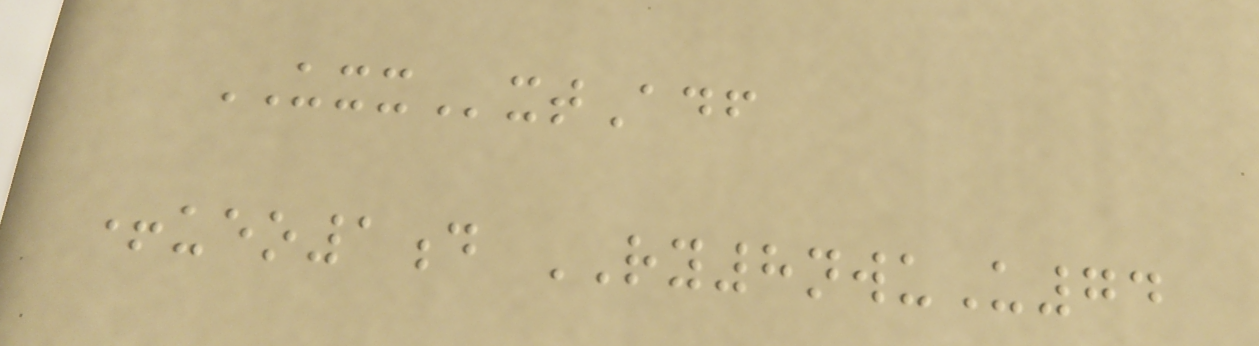UXXxtAdf
+ueo1d RY8nwuU74
